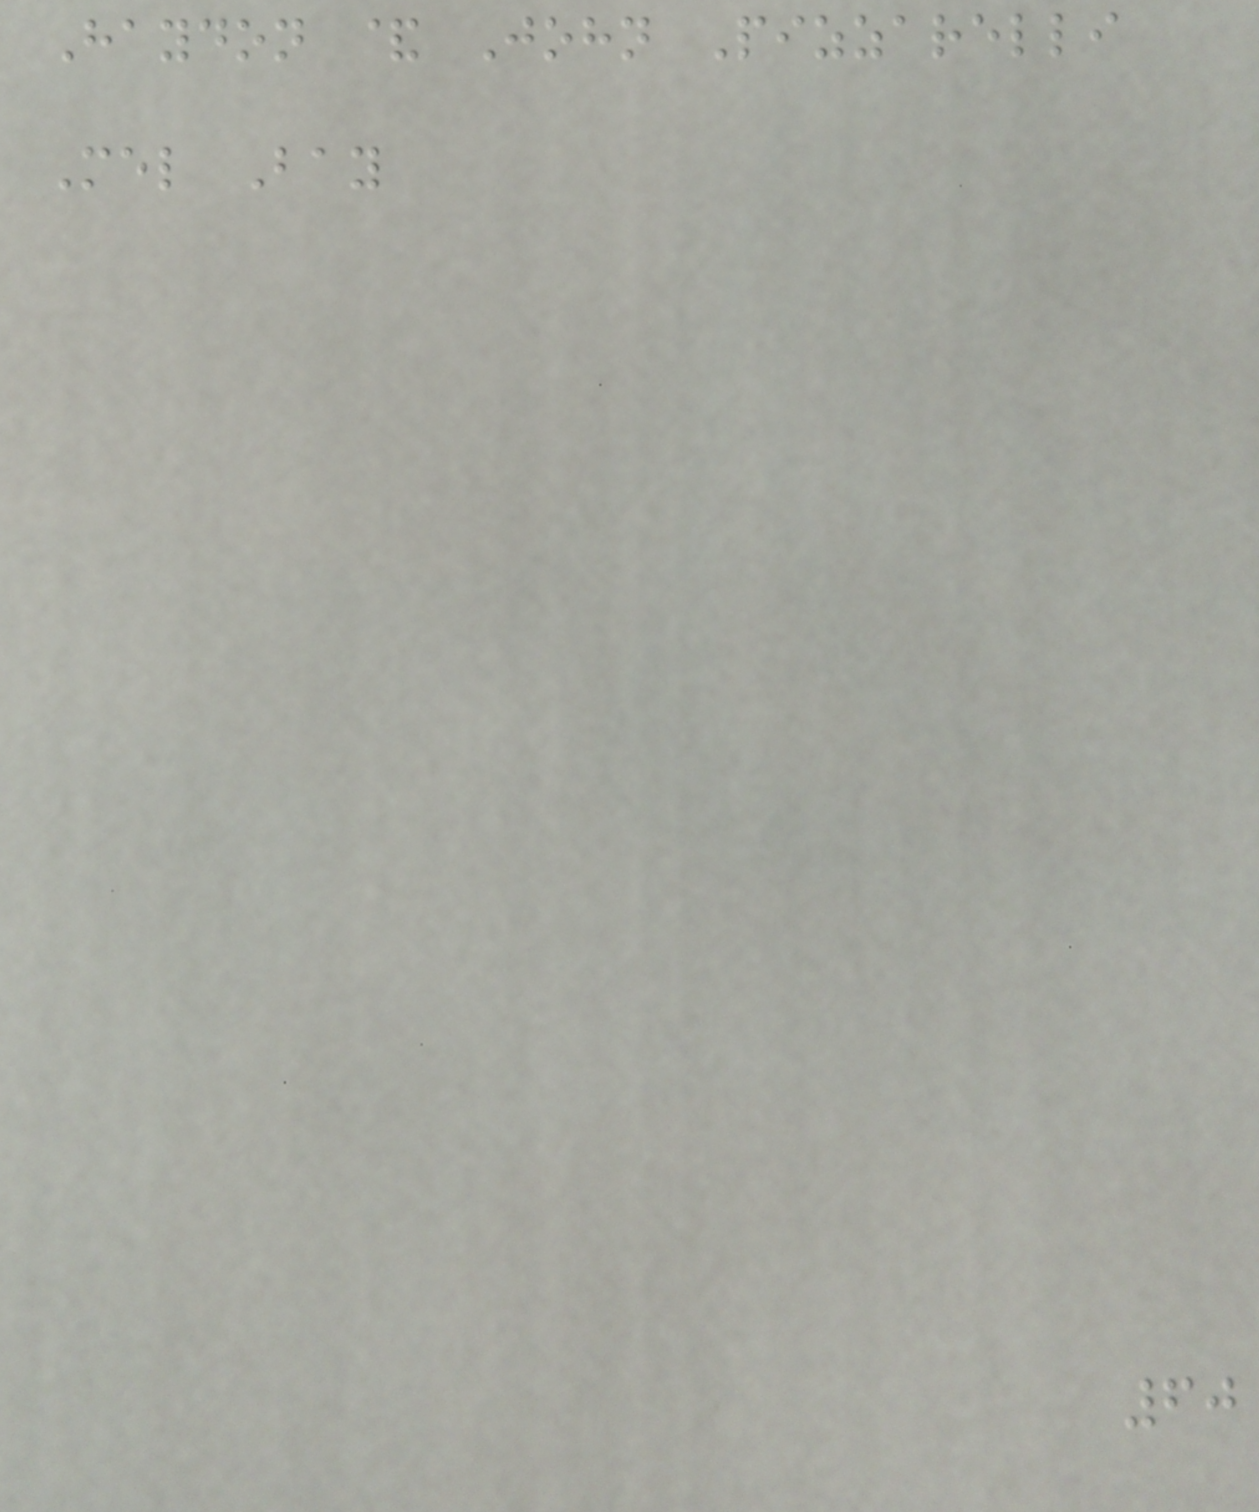Haydon & John Pizzarelli
Mel Bay
60
